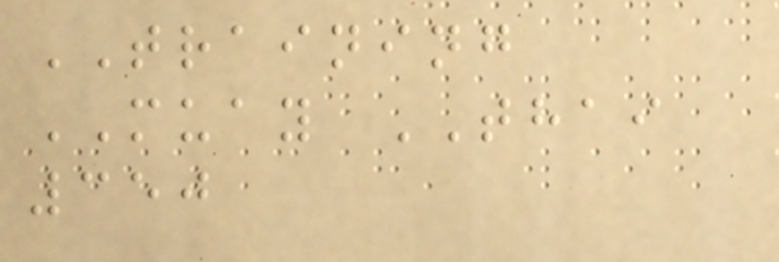TRAINING
MUAY THAI
350
